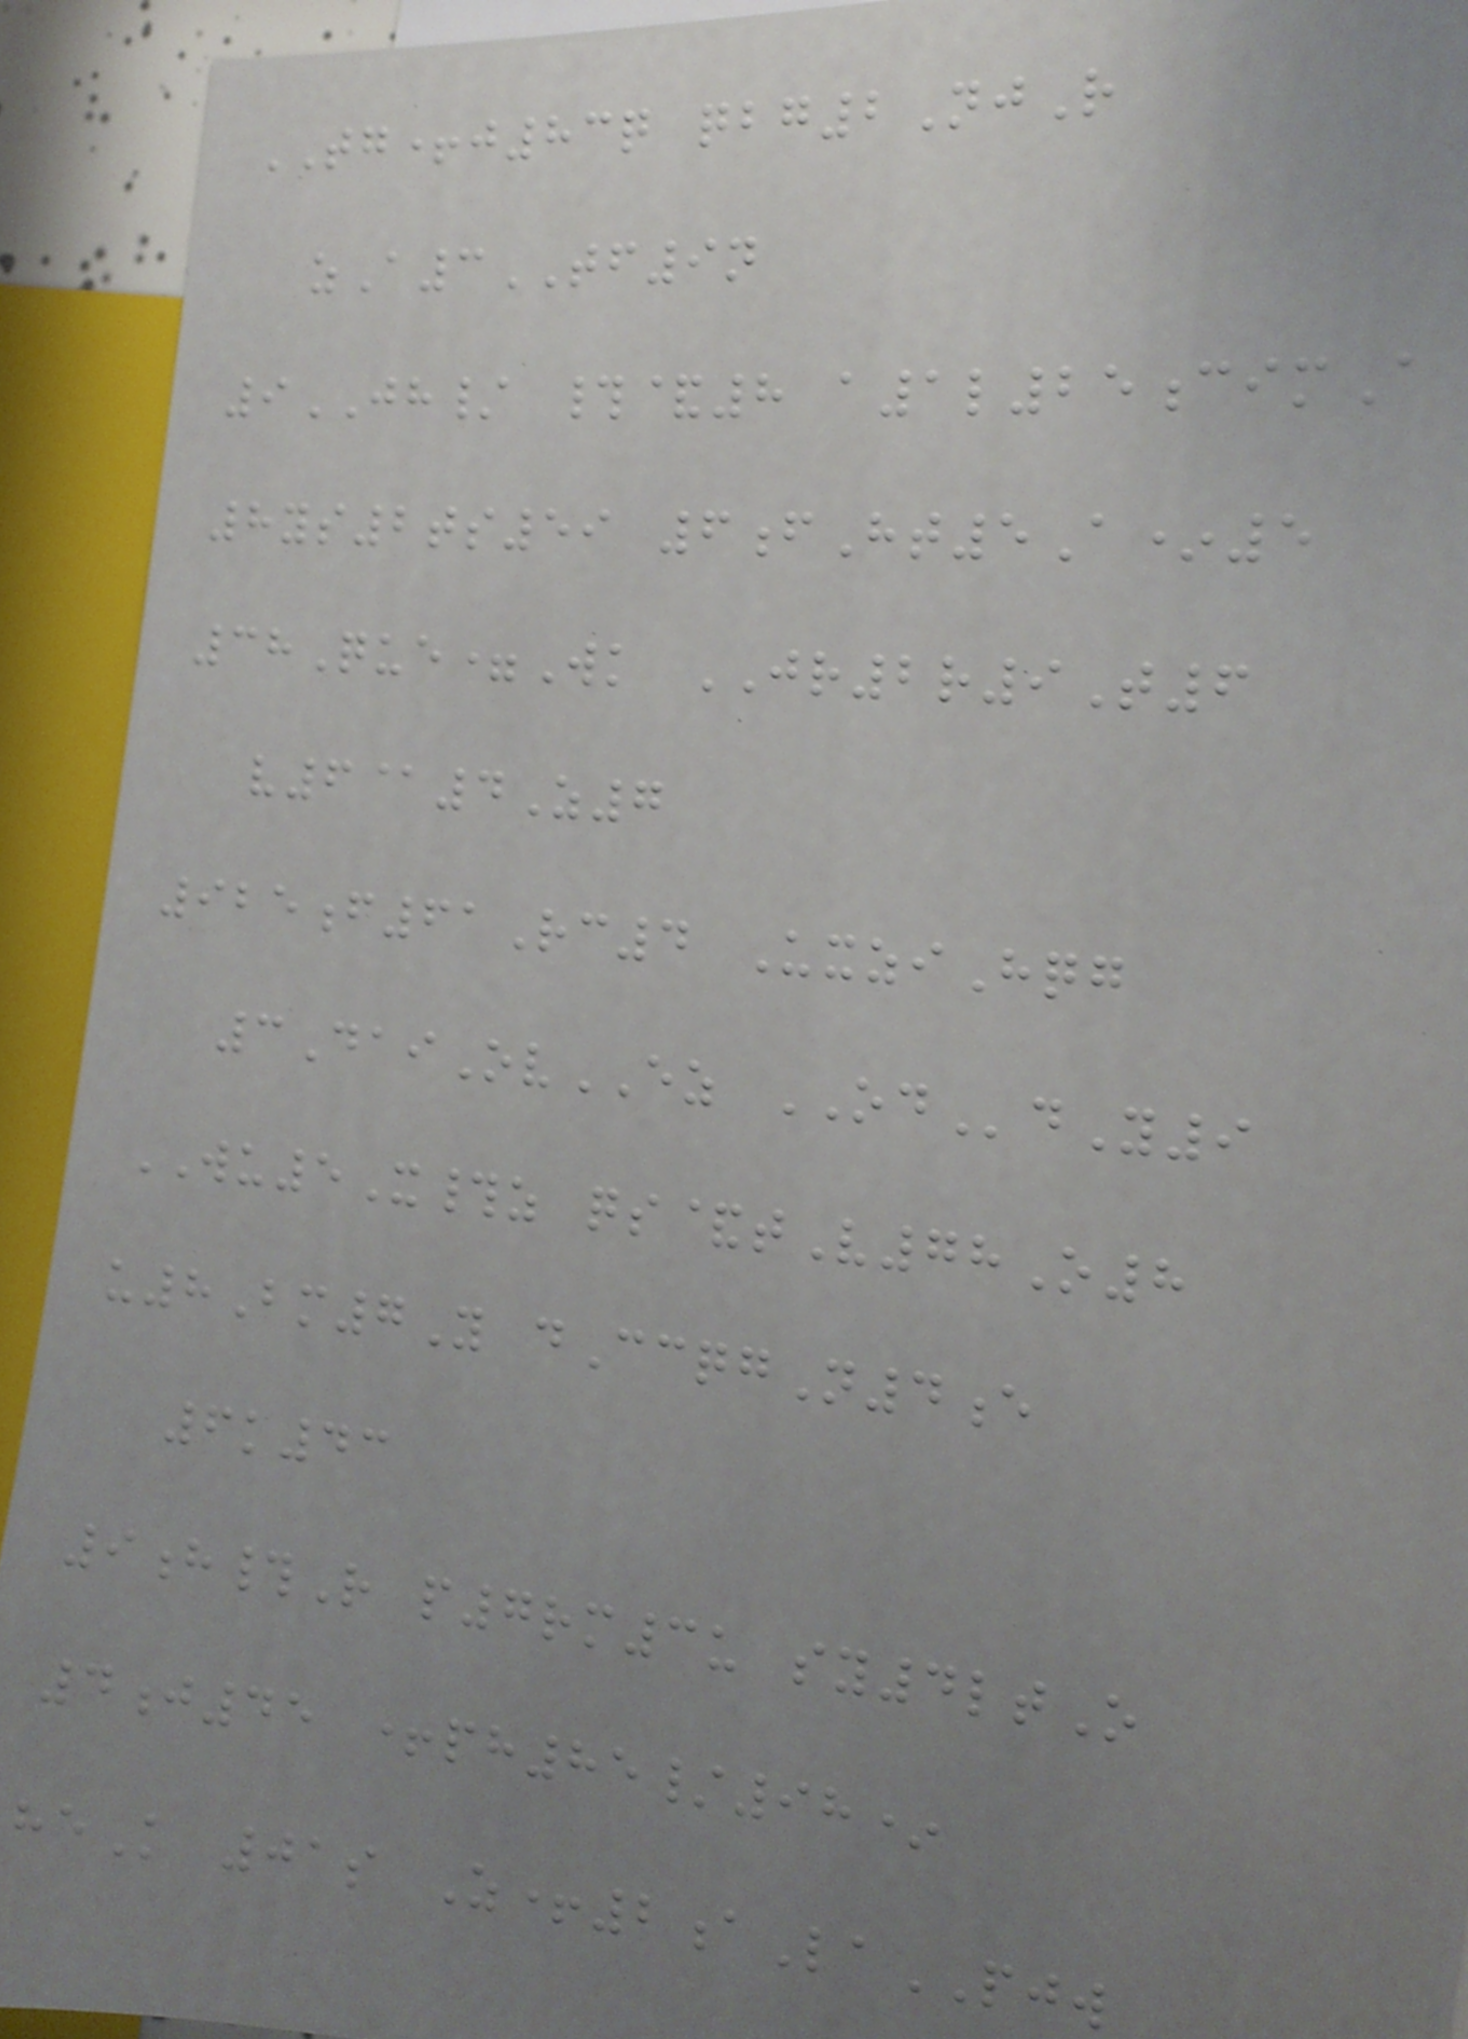TG+j83q qbg2NjR
zA3TF9n
9JH/ #&8 a1l25cimA
8ys2ts59 6fHt5A*5
38Que=Wk JR2r9T6
v6@4Z7
925f61Rc4 UxziHqg
3DaiOvEZ ODdY9
WU5X#z qs&tV78O8
u8Bm7Y dCcqgN4e
6k43
9h#R p7rm3u sy4ltO
4j45 +ph85/98*
heK 01s Z+2aLaPJW
